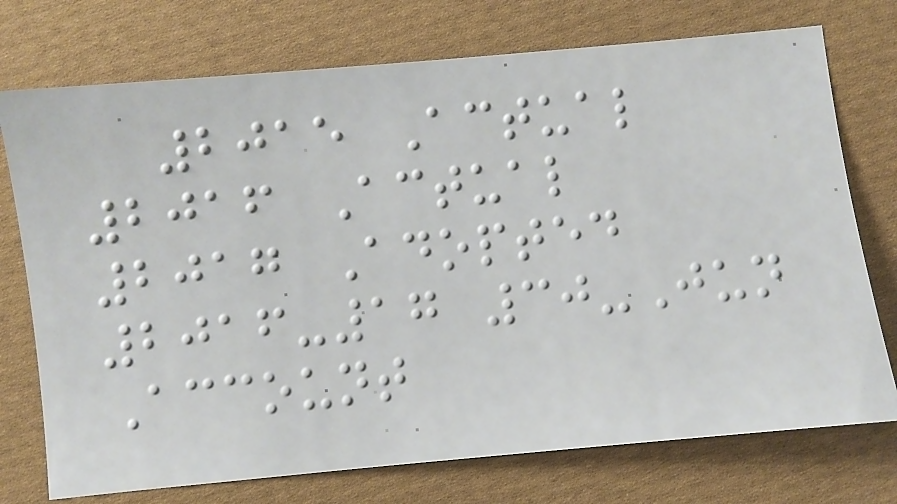2015 Actual
2016 Actual
2017 Adopted
2016-17 30-Jun
Account
